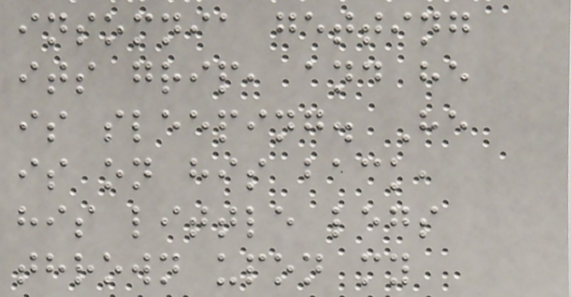insomnia getting
its grip, and he
is sleeping. He
is on his back,
his little legs
thrown upon my
